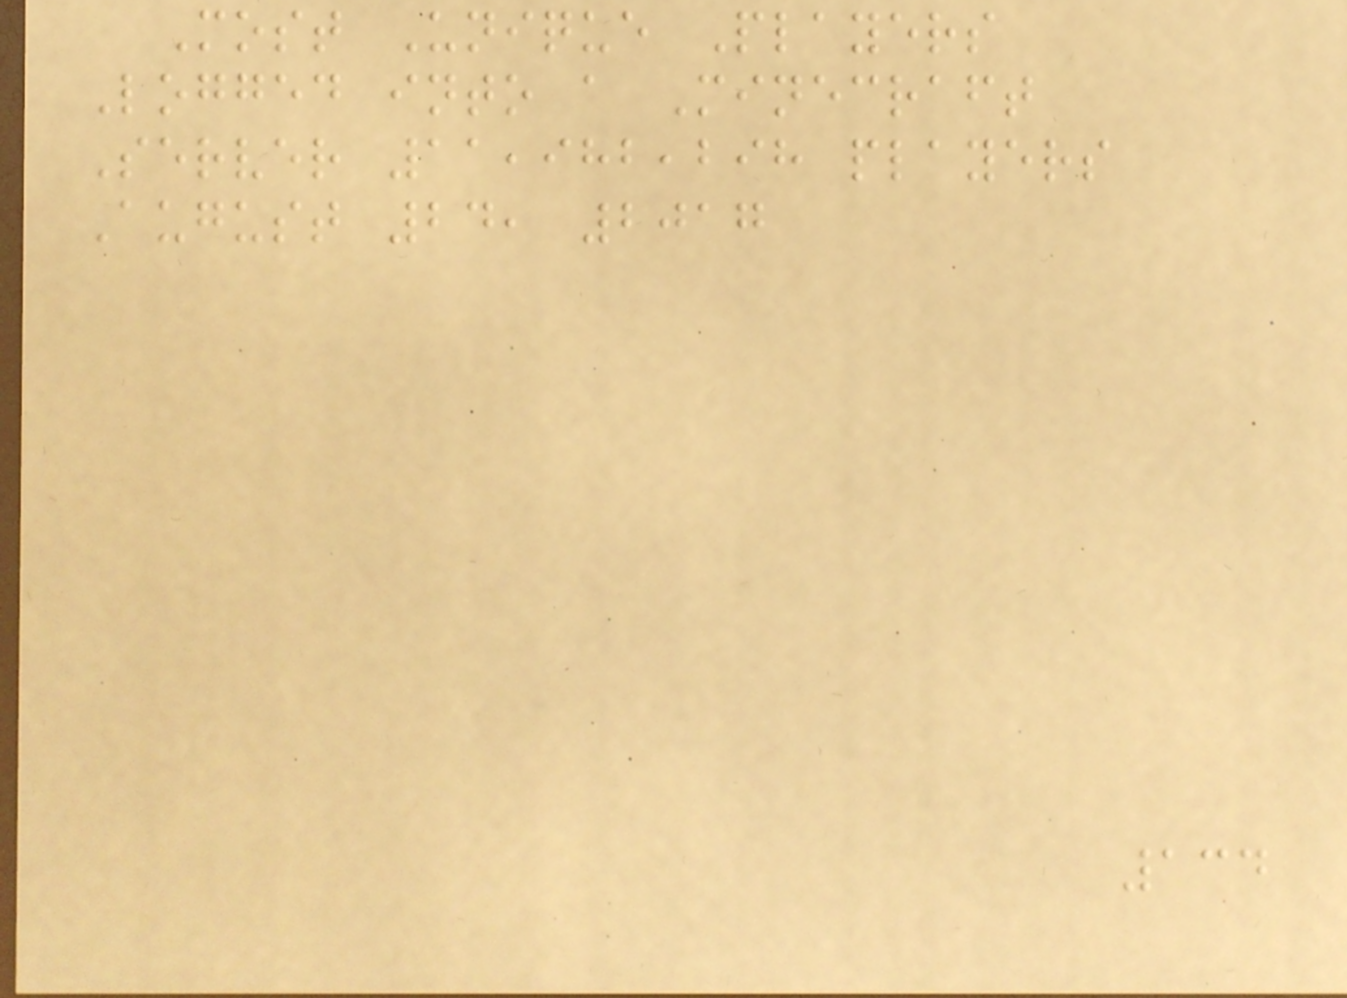Most Unique Players
Logged into a Minecraft
Server 11,982,298 players
August 24, 2017
134
